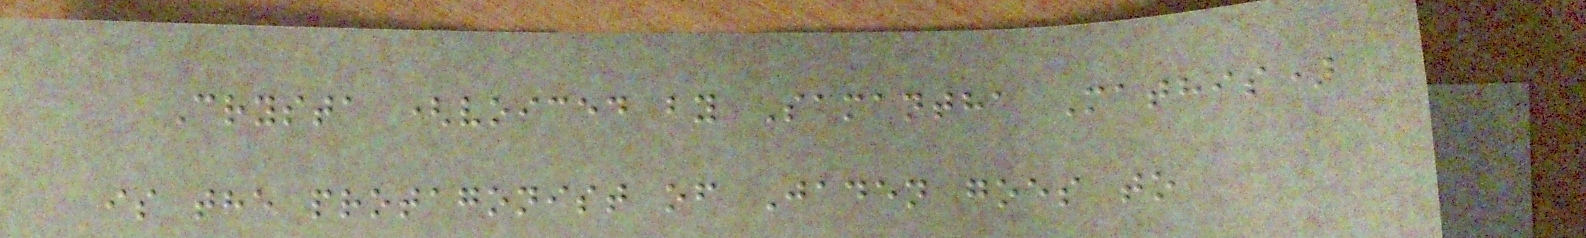Crysta (voiced by Samantha Mathis)
is the protagonist of Jaden goes to
